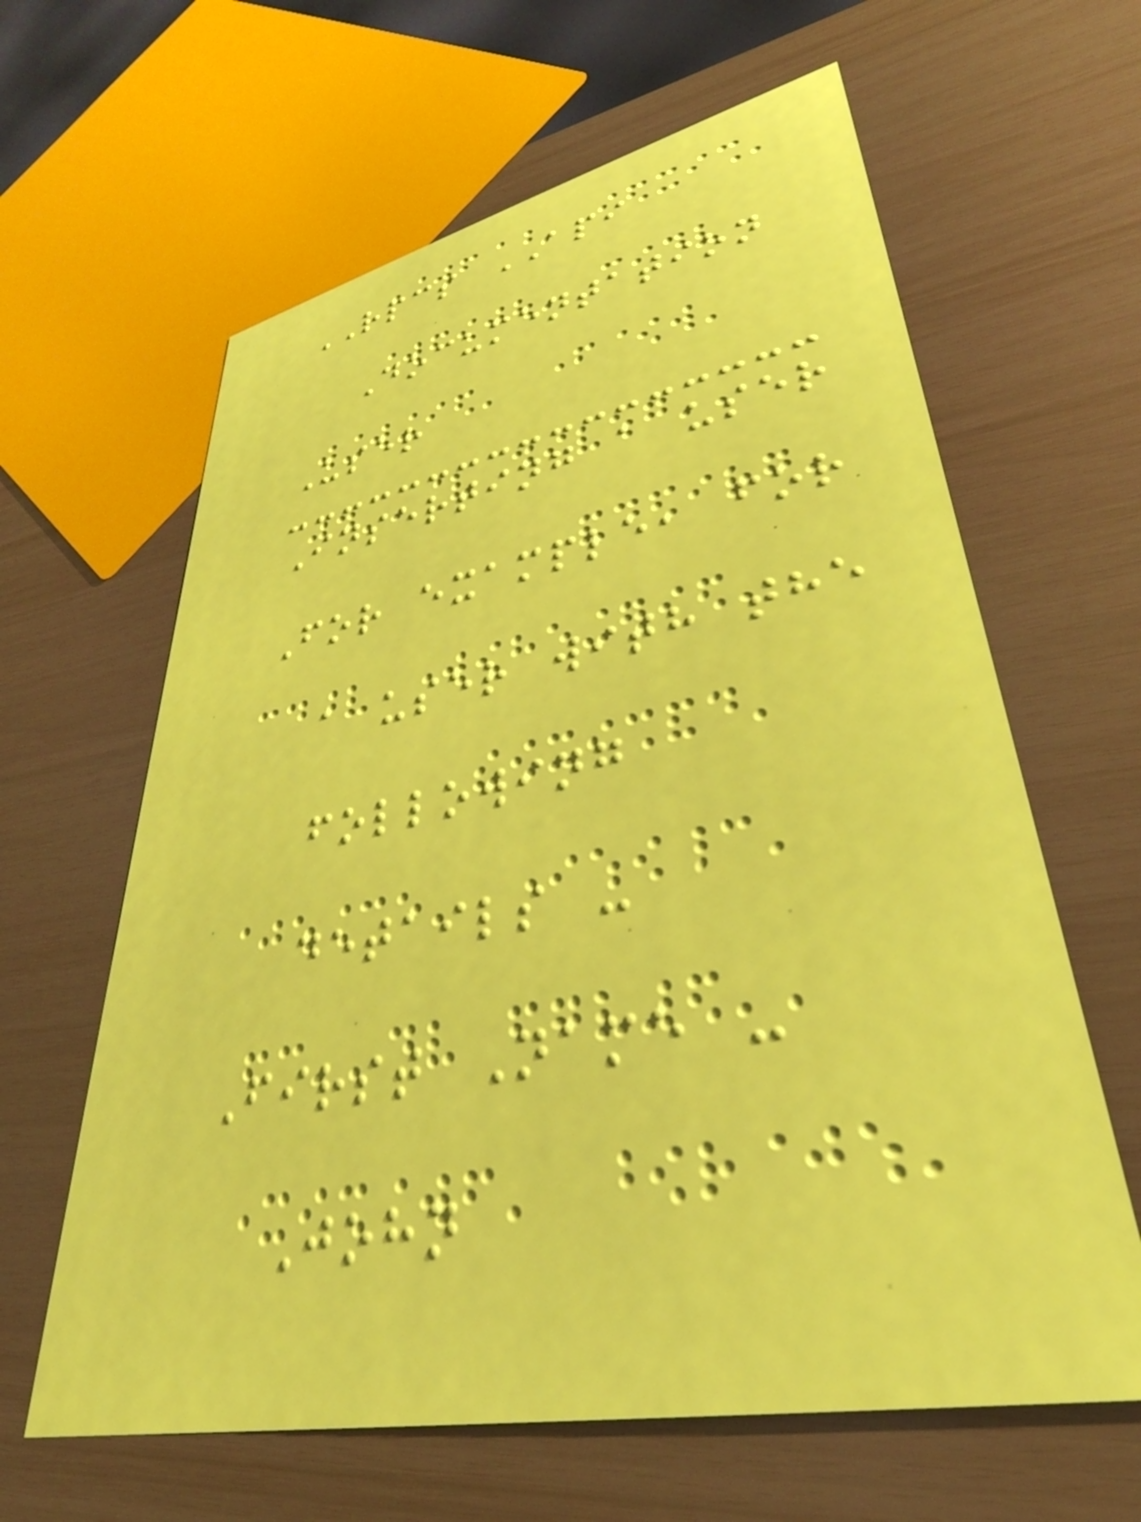RPCS API
Documentation
User
Inserting a user
For example, for
a user with the
following
details -
First Name -
John
